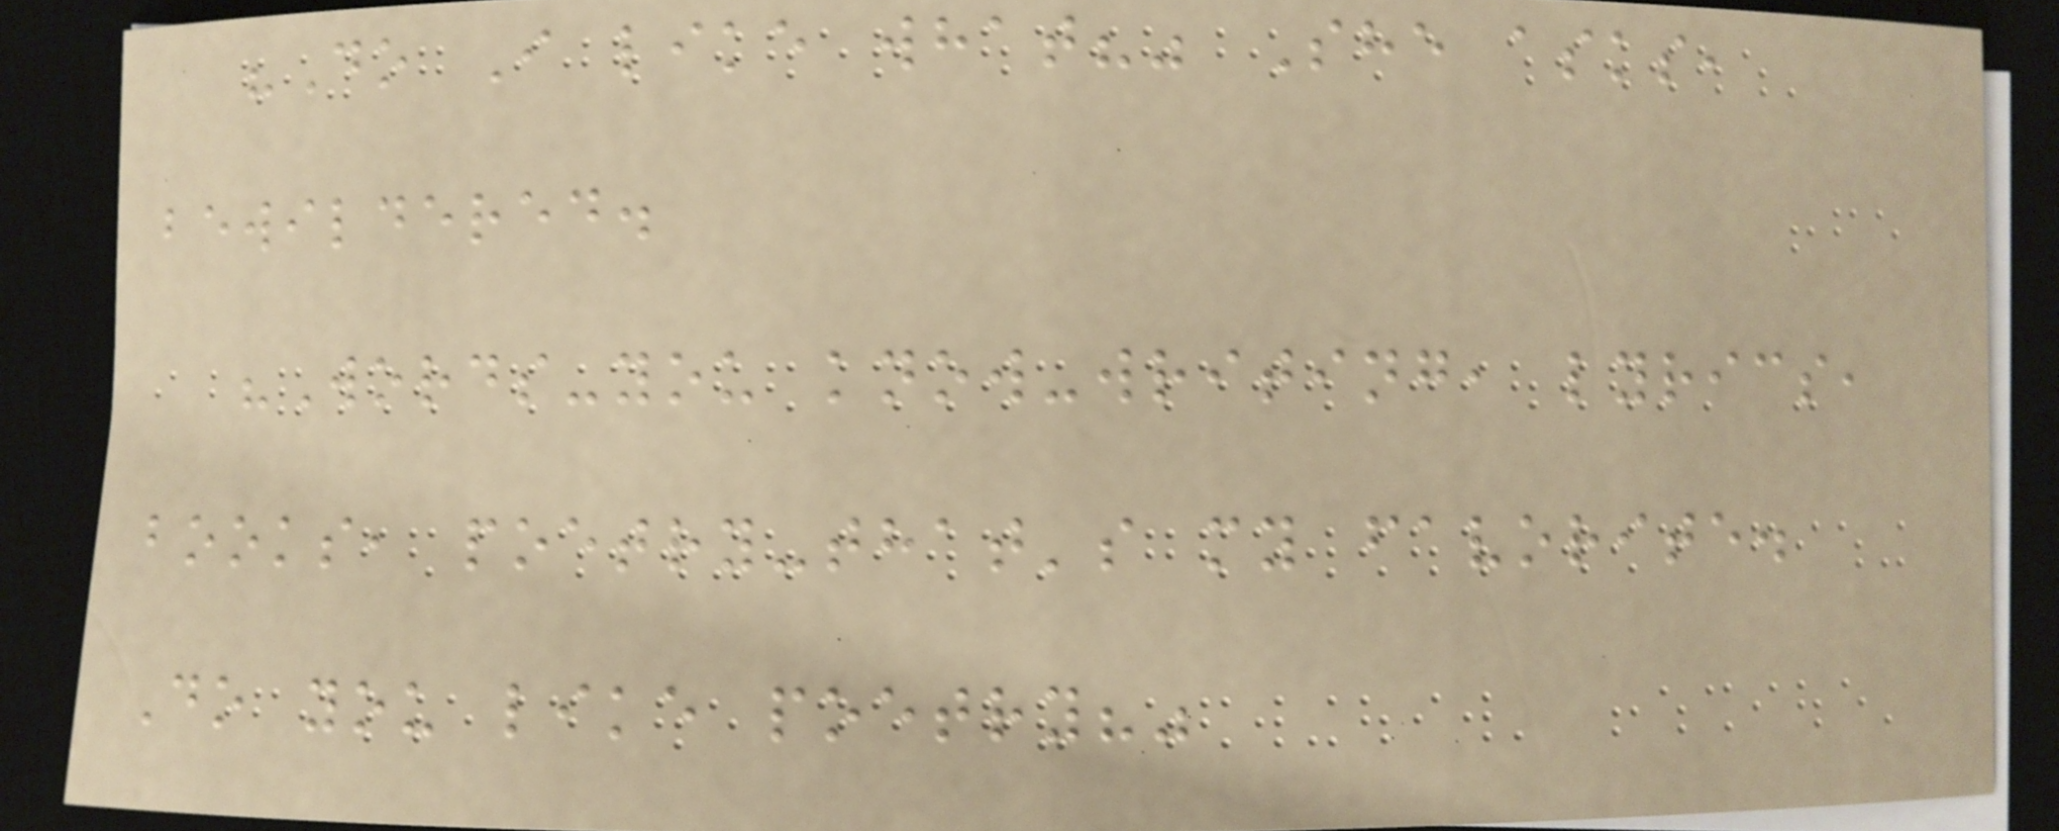"Do I like what?" She asks,
bewildered.
"Words-you know-writing, lyrics,
books, poetry-that's my favorite.
Do you like poetry?"
